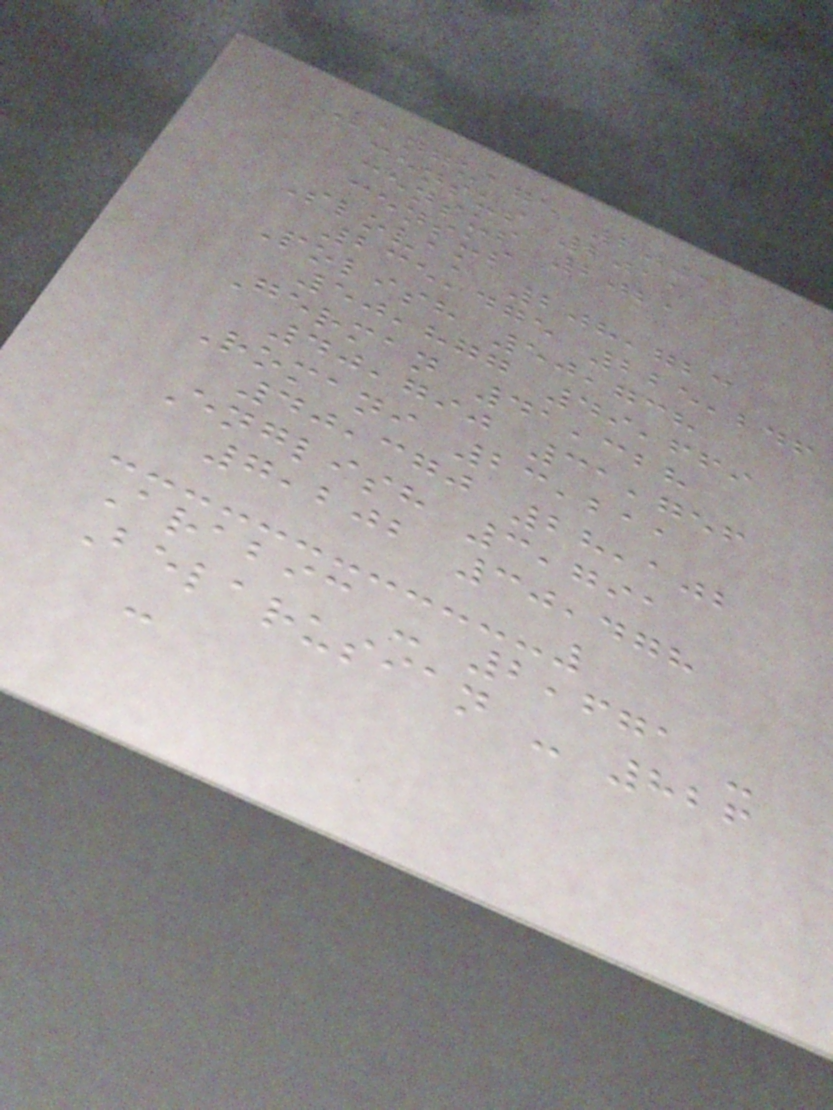Language 2001
census 2011
census 2021
census
Slovak 208,723
235,475 225,246
Polish 50,738
50,877 49,669
German 41,328
40,790 31,756
Romani 23,211
40,370 28,102
English 3,791
7,202 30,478
Arabic - 2,671 -
Belarusian - 826
-
